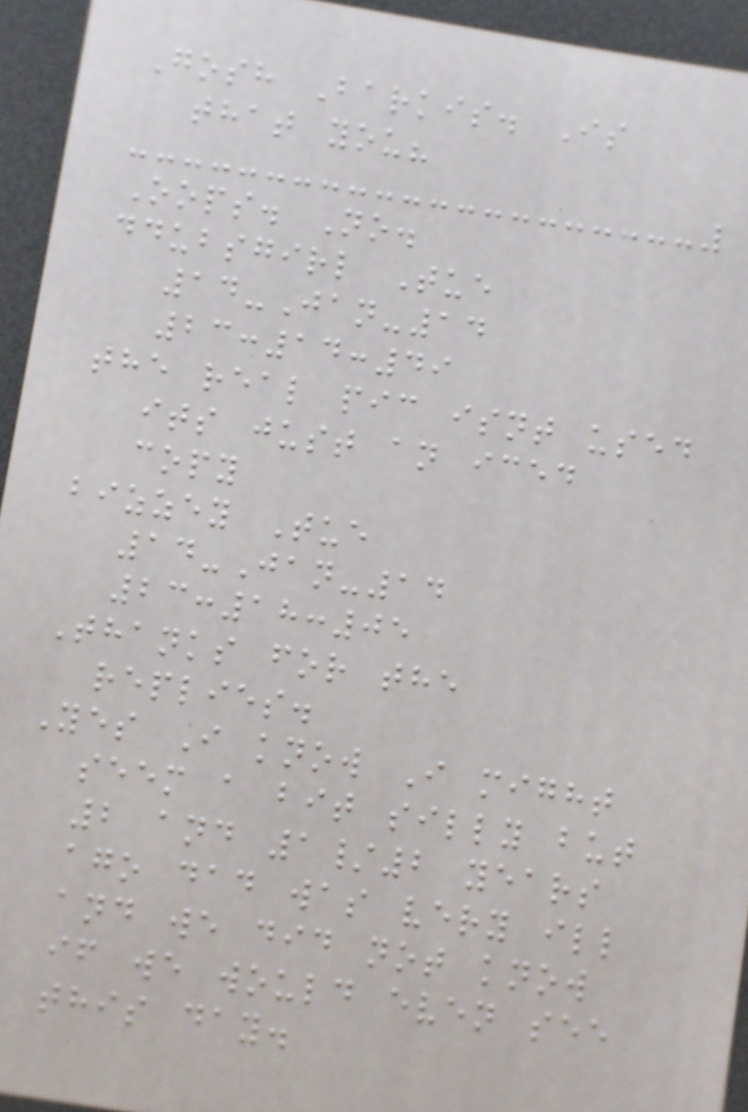Gosh Barkis. Is
that you?
Oops. No.
ddubsgirl Tue
14-Jan-14
23:14:49
the real pic isnt used
its just an iced
copy
bizzey Tue
14-Jan-14
23:18:05
Thanks for the
replies.
Yes I know I might
seem a bit silly but
2 and 1/2 years
ago dad was very ill
and we did not know
if we would even see
this day.
